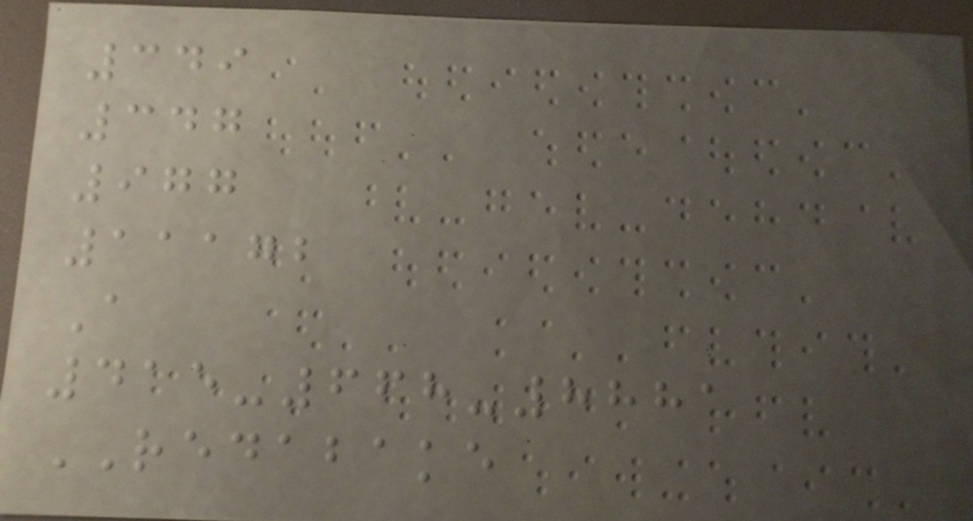349
347
977
11172
A
415-668-8881
REDABAKE
